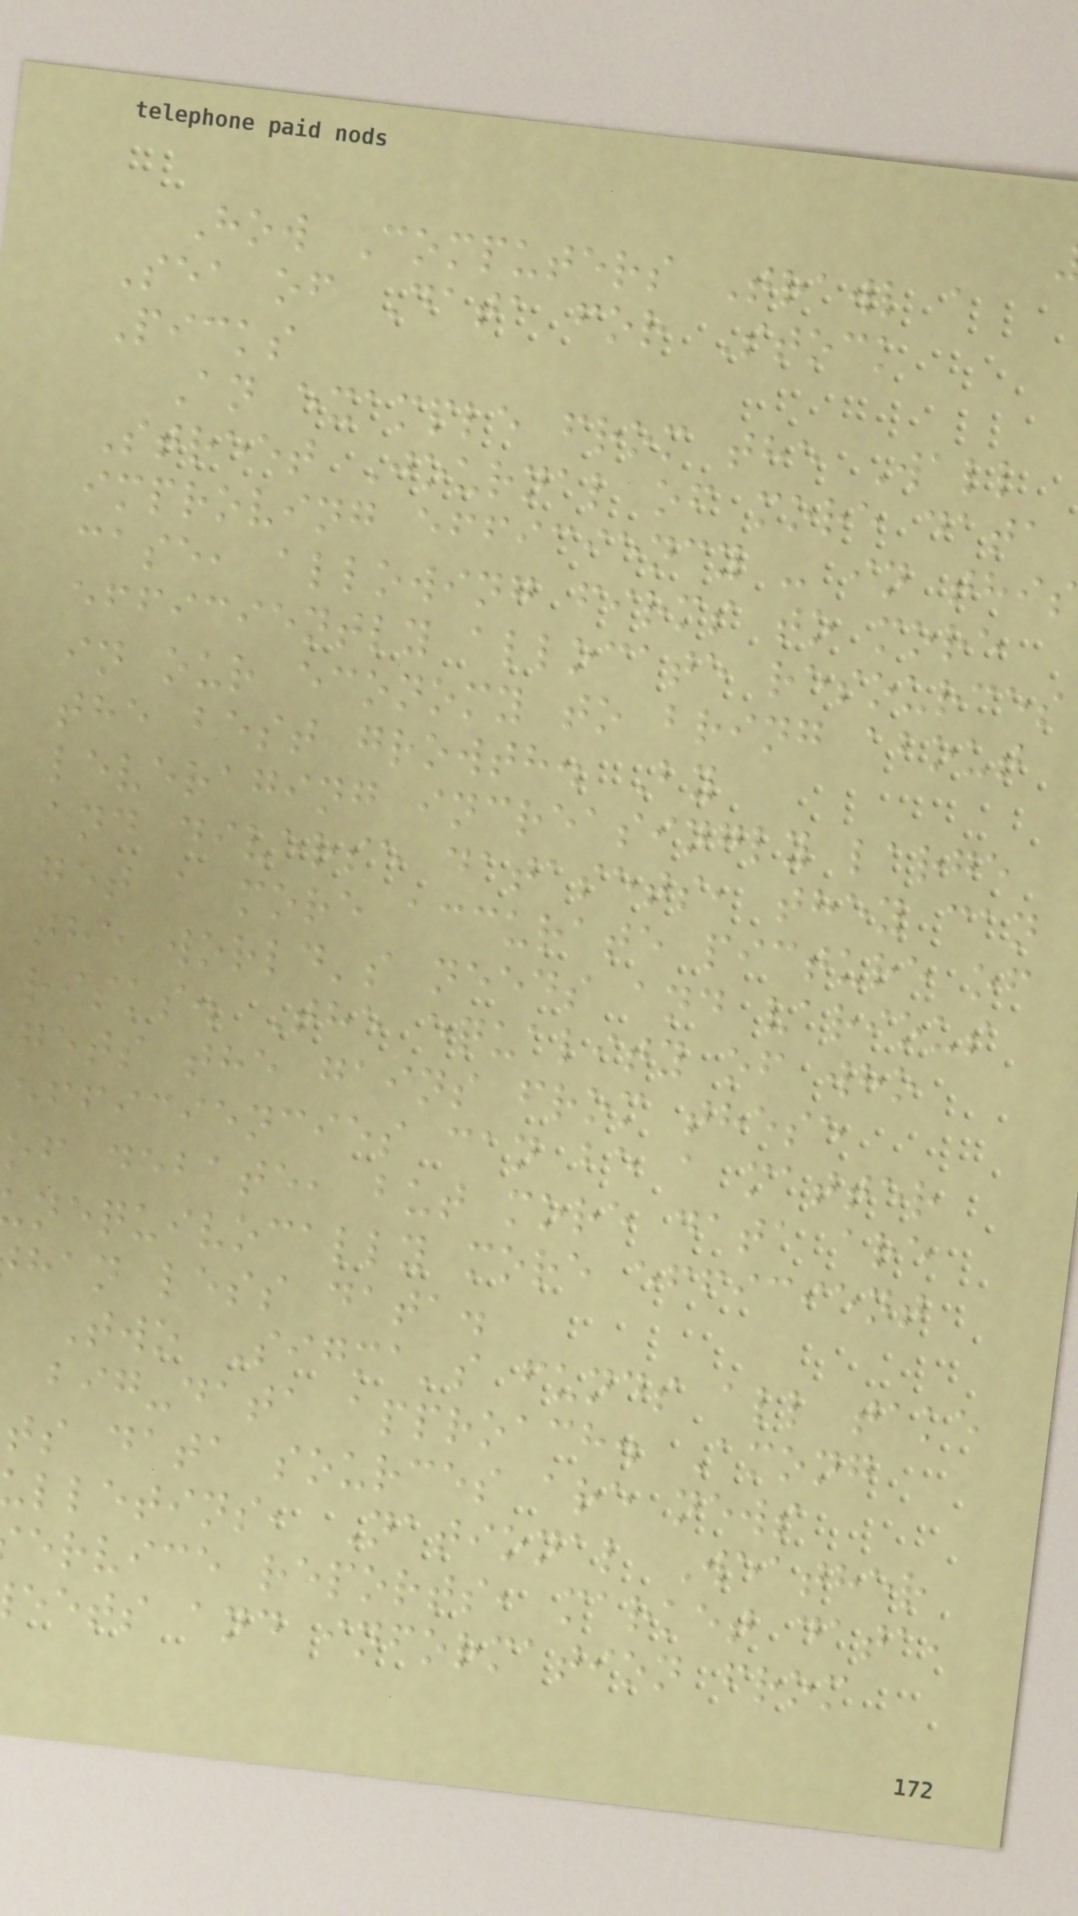How Computers Trawl a
Sea of Data for Stock
Picks
An example from the Wall
Street Journal of more data
improving efficiency - in this
case, allowing firms to more
efficiently allocate resources
in our economy to bring about
the best growth. By
leveraging increasingly large
and diverse datasets, they can
get a more accurate picture of
the world's needs and various
risks. The equality of who
gets the gains from these
efficiencies can be a matter
of debate, but more data are
nequivocally more efficient
han less data.
Two Sigma's funds all take
big-data approach. Among
ts data sources are news
lletins, National Weather
ervice reports, market data,
eets and information from
